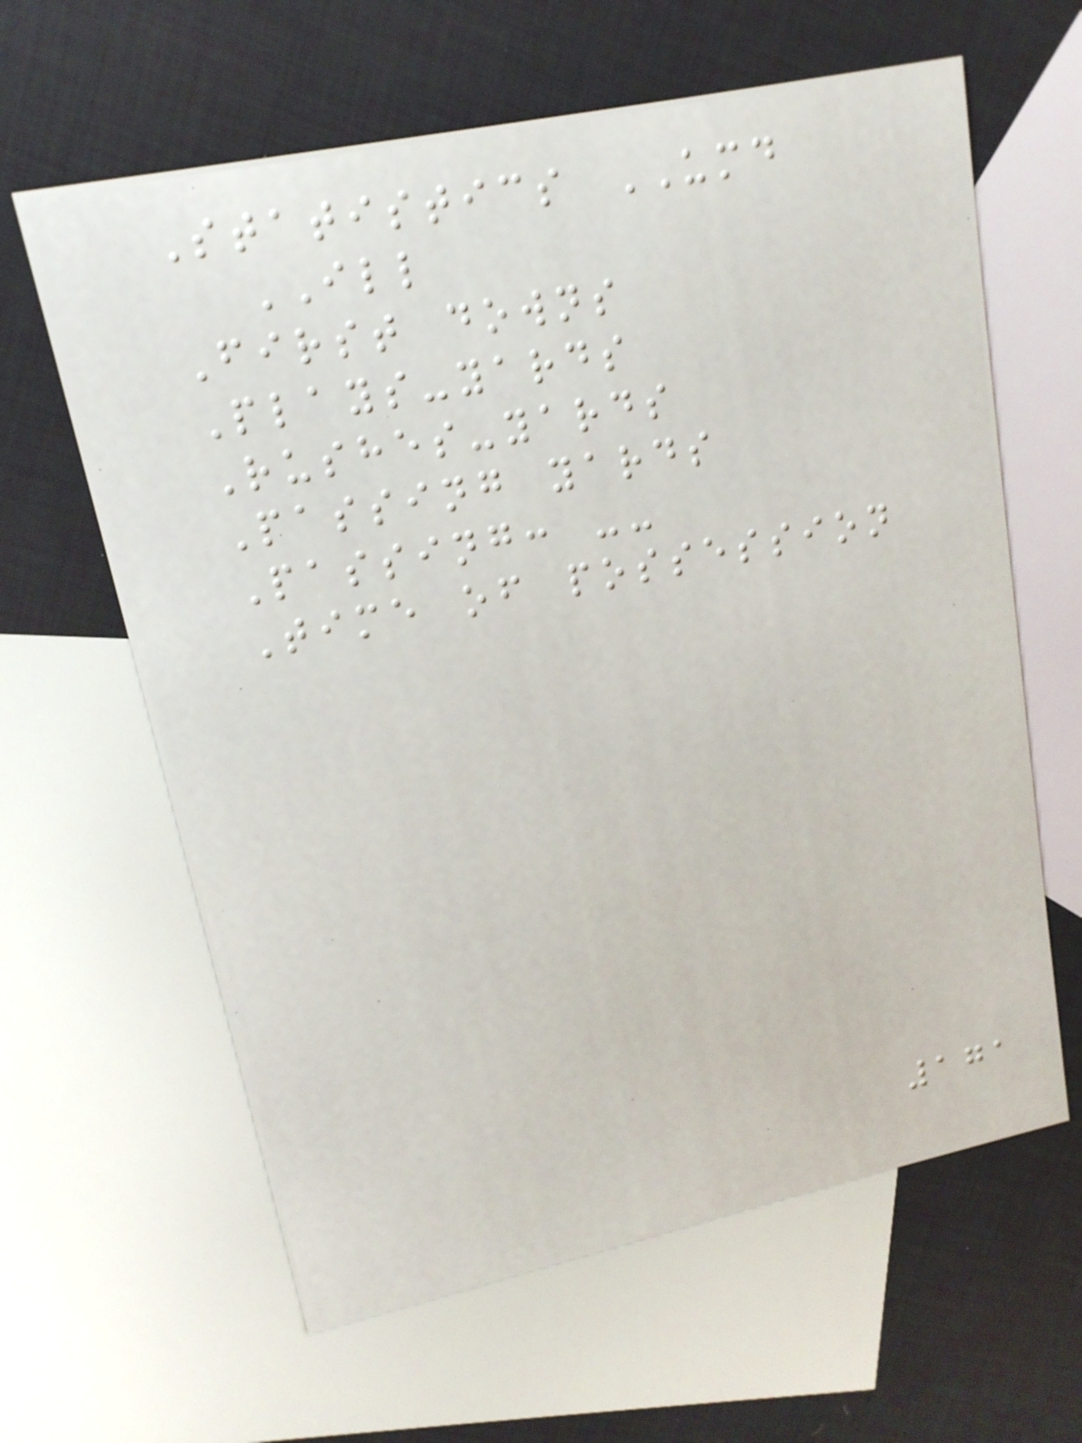Statistics UMD
ILL
First downs
Plays-yards
Rushes-yards
Passing yards
Passing: --
Time of possession
171
